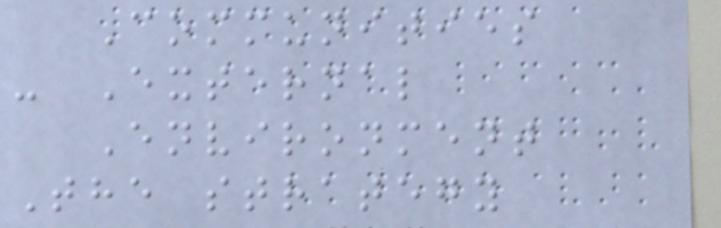Communities
- External
Environment
The strategy
